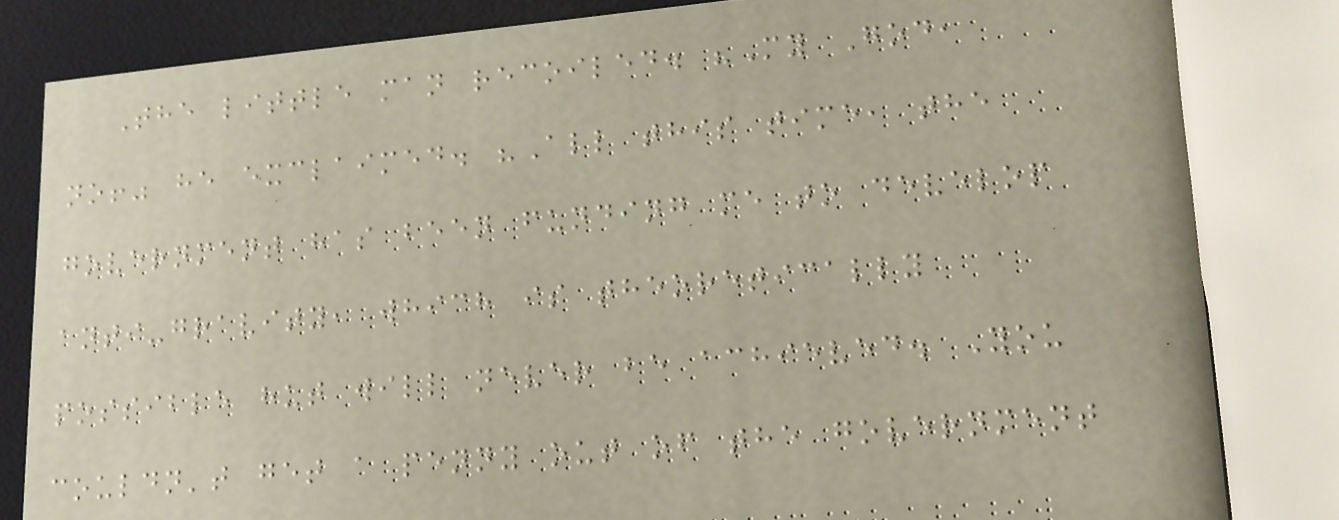The little man recoiled. "My God,
no!" he exclaimed. "All this time, the
government has been funding me to develop
anti-gravity, which is theoretically
possible hut will never be achieved. You
couldn't get a penny out of the government
